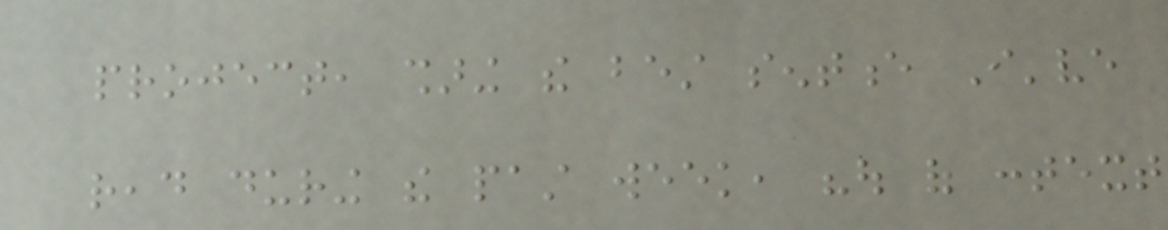project, sharing the best sentence I've
read during the past week, "out of context
